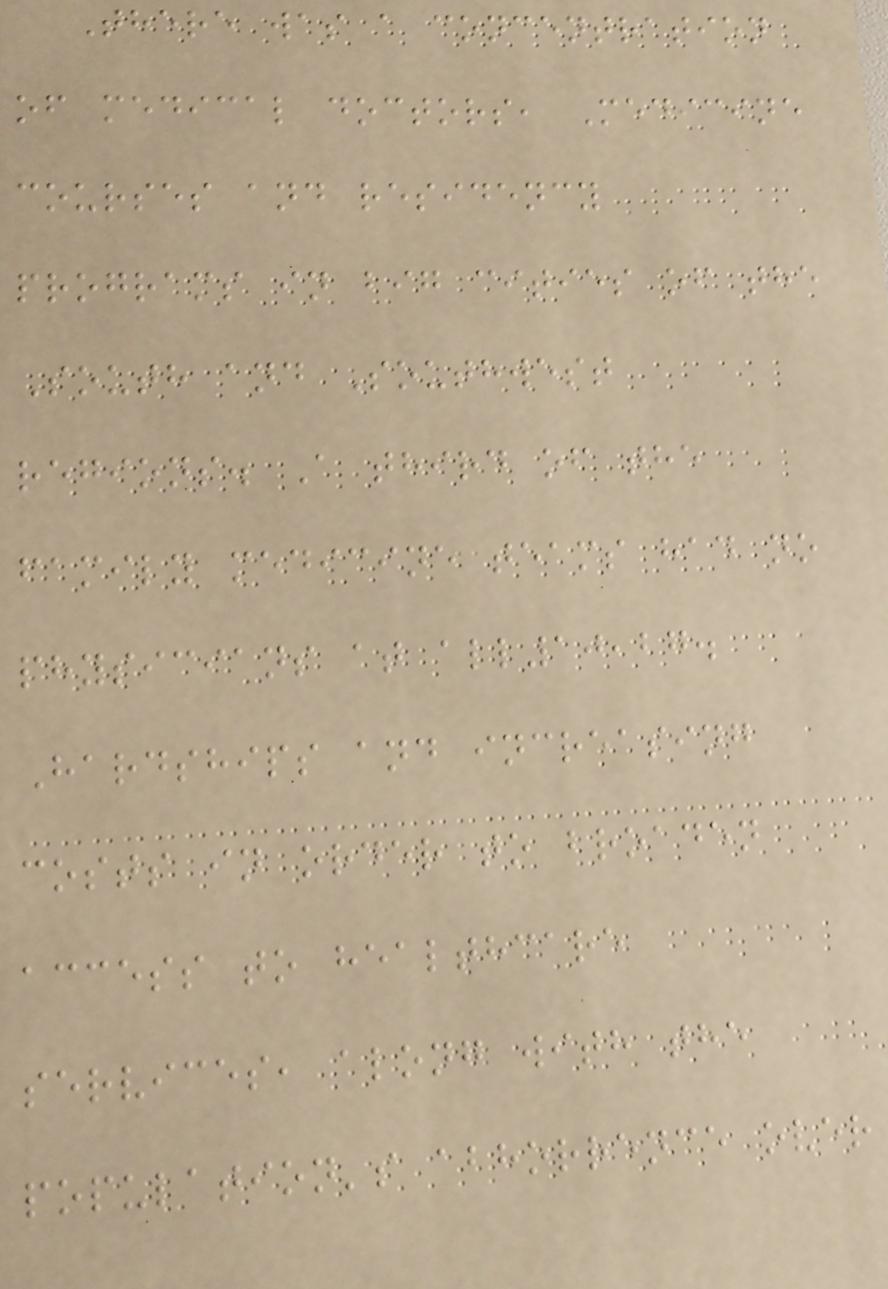There was a concentration
of medical doctors, Medicine
courses and residency
programs in big cities of the
South and Southwest
regions. A third of the
family medicine teams had no
physicians at all10,27.
Hardships and increasing
costs in order to broaden
access to healthcare
services, along with the
population's abhorrence over
